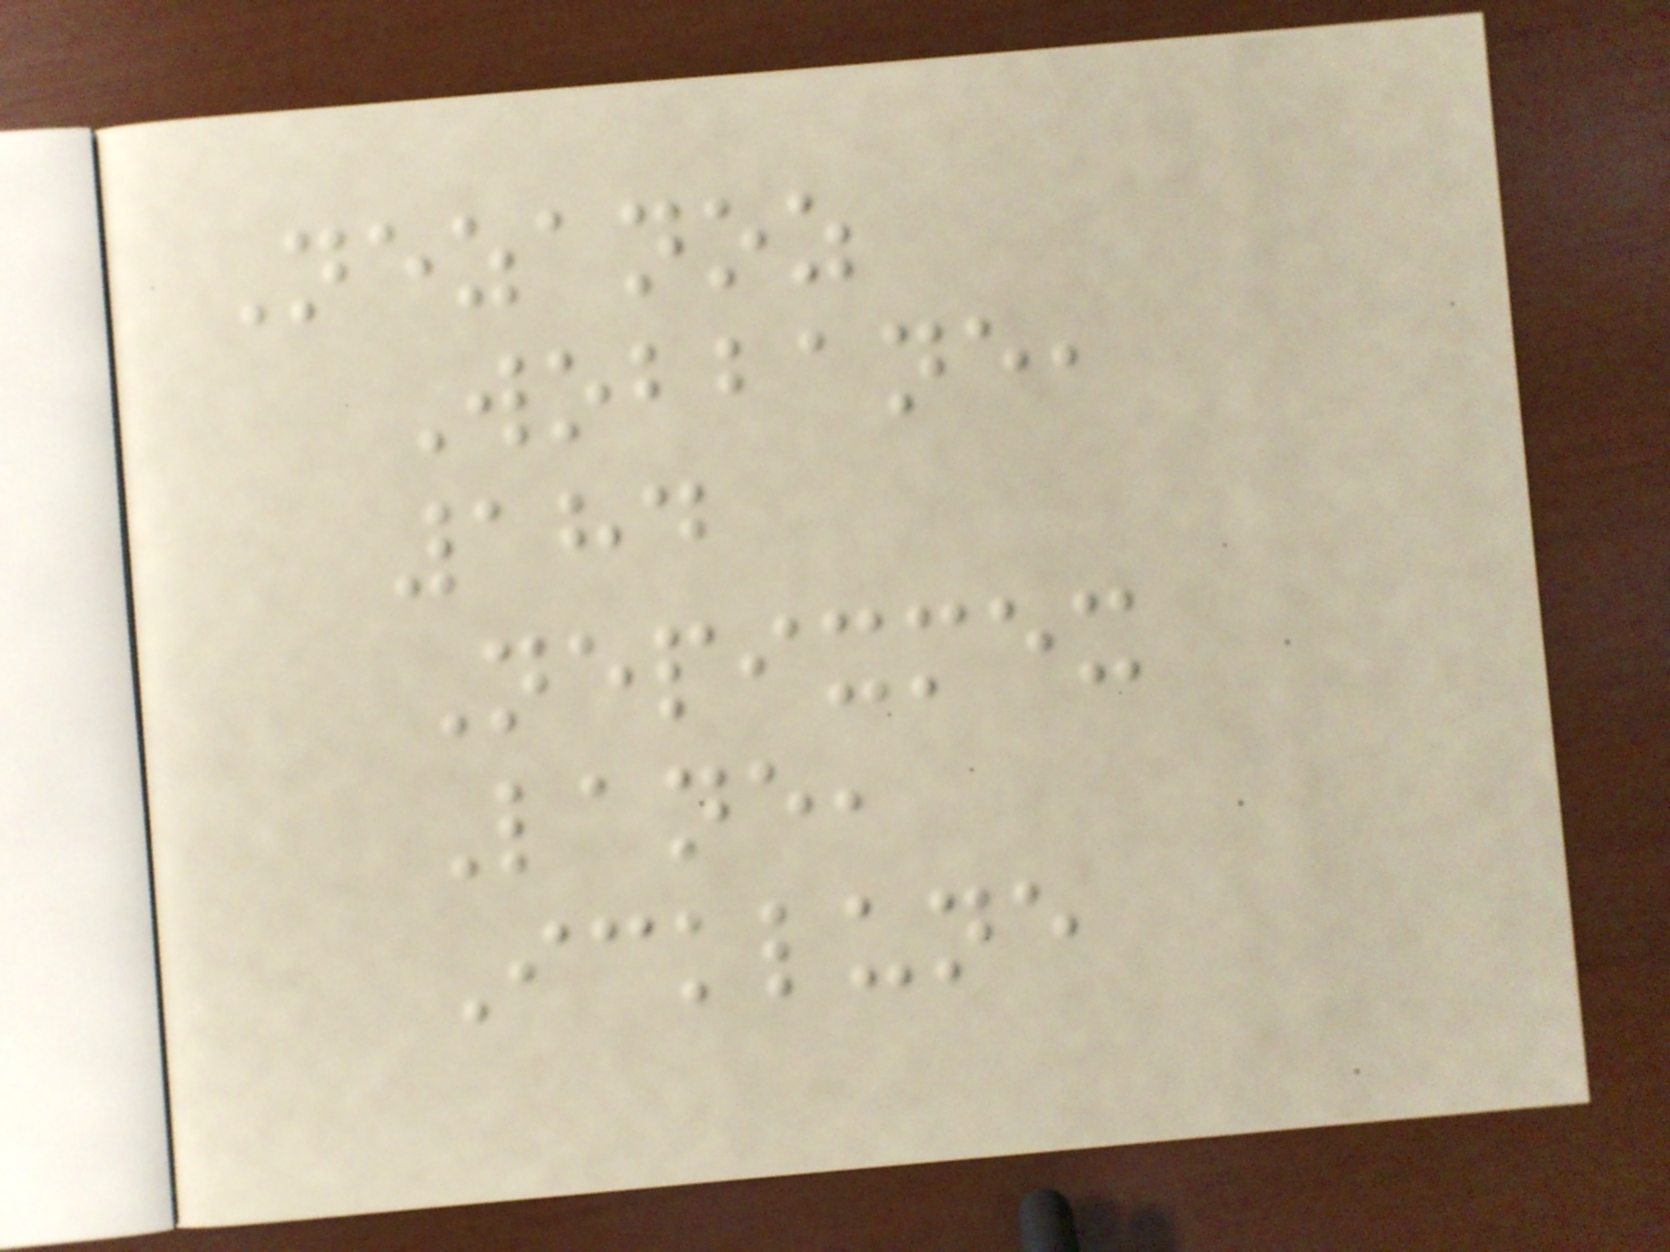Nezanoz
Wobbane,
184
Nepixmex
Lane,
Icklune
